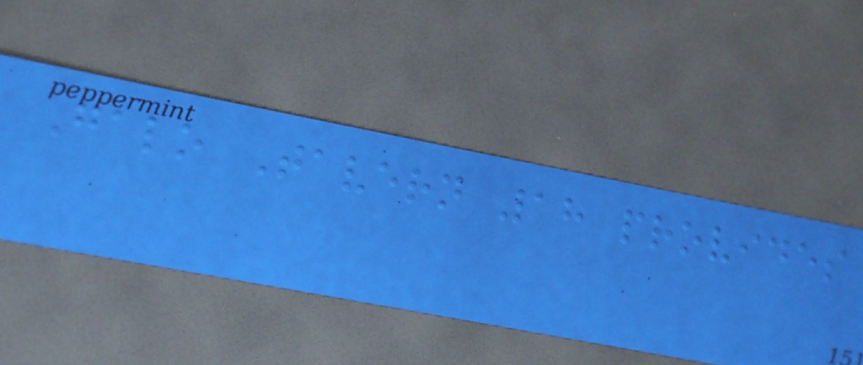Galo Tavern 18 provides
